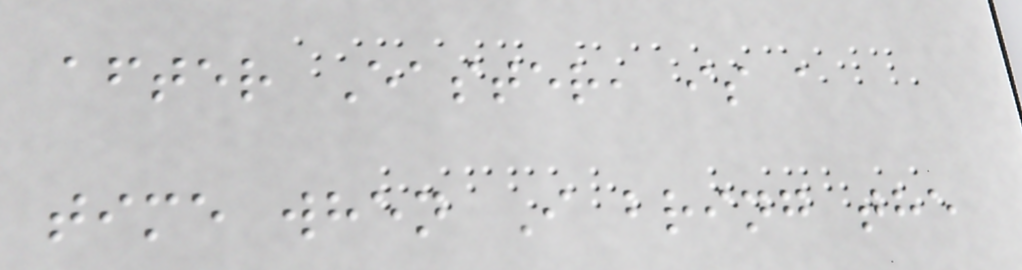after Easter, is a
time when I bring the
